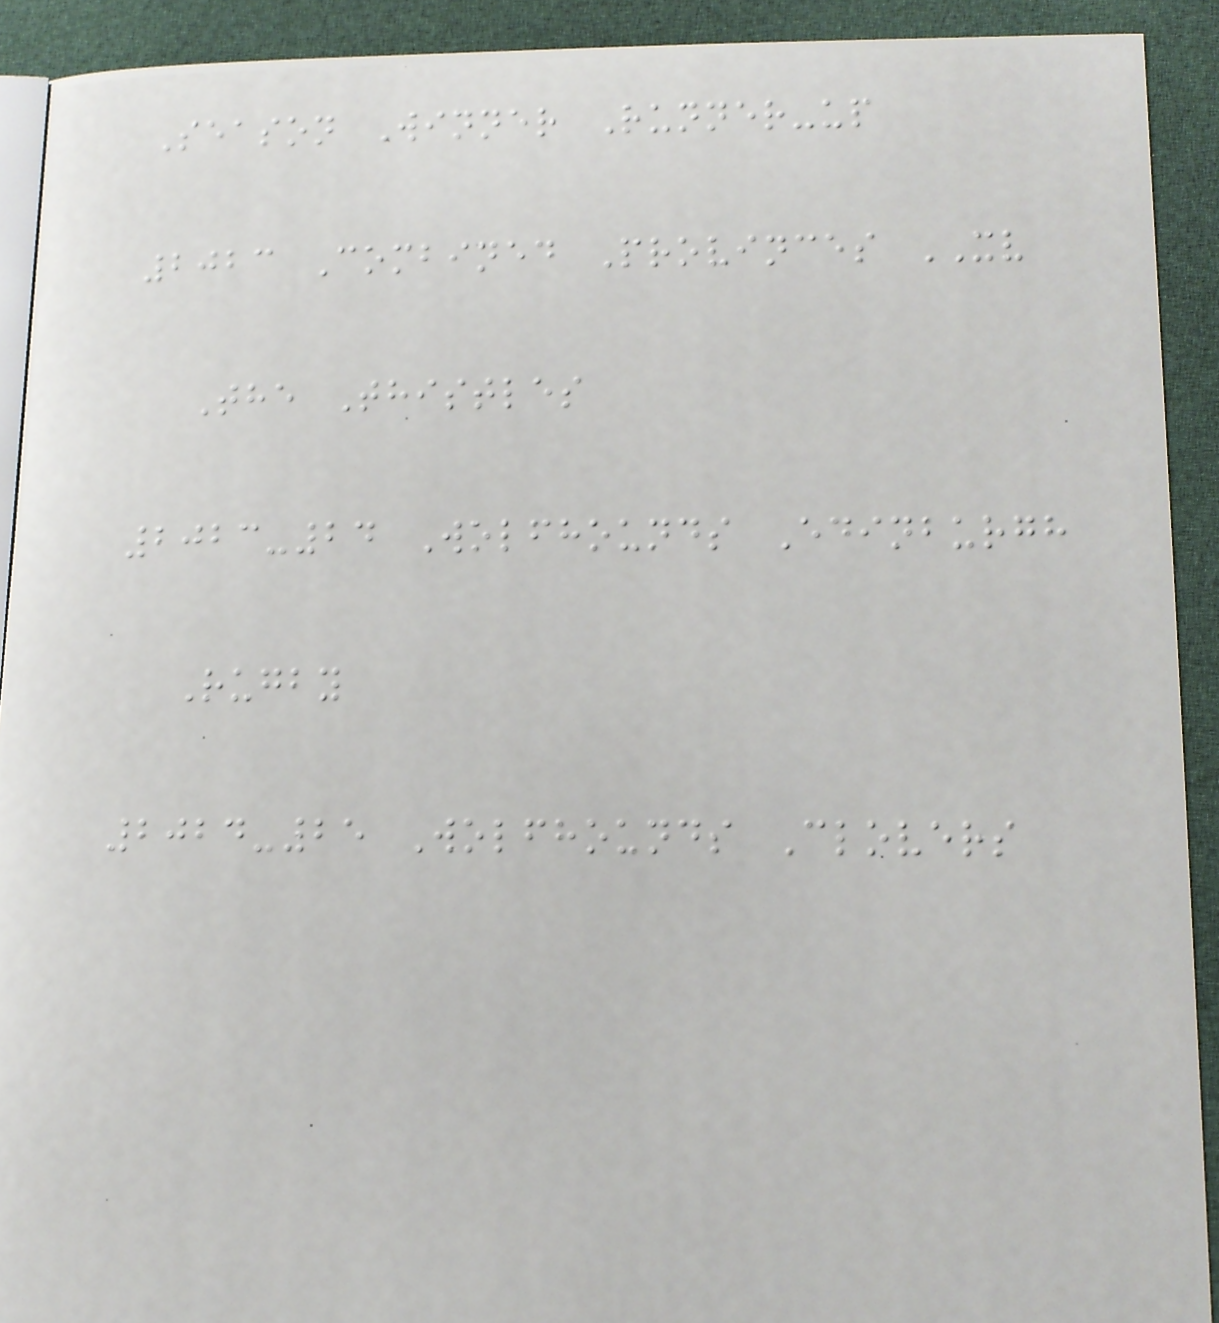Season Winner Runner-up
2023 Combined Provinces XV
The Thistles
2023-24 Wolfhounds Edinburgh
Rugby
2024-25 Wolfhounds Clovers
